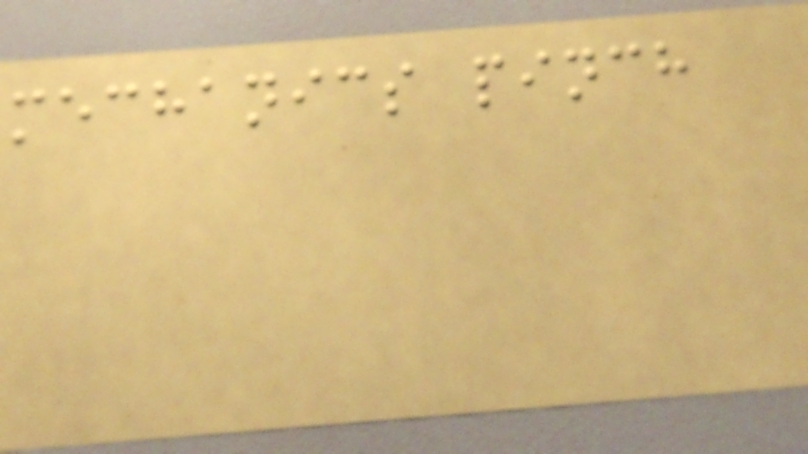mechanics pinch
